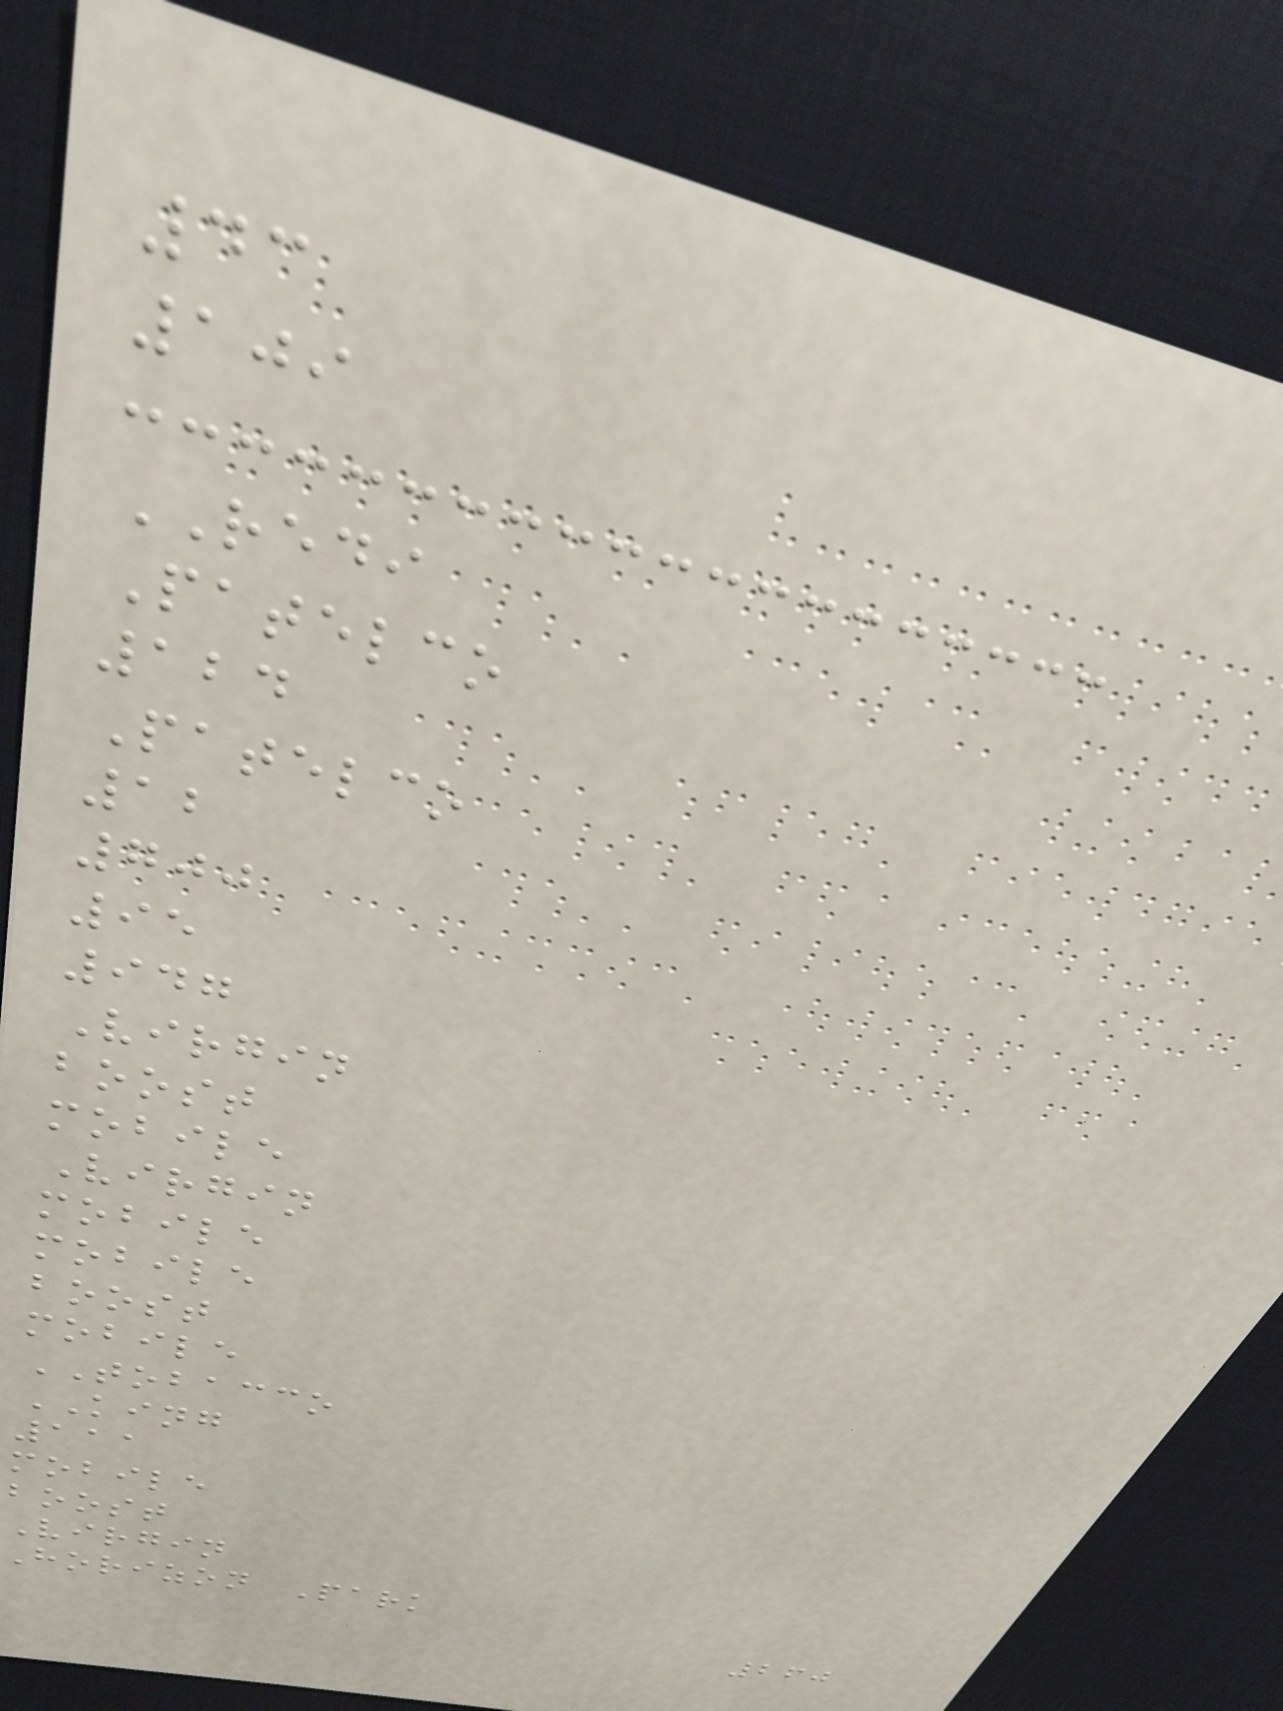43
109
REDI
Patelco
124
Patelco
12
700
95
947
Virgin
boost
mobile
Virgin
mobile
mobile
boost
mobile
TOBACCO
KING
111
mobile
boost
Virgin
horizon Park
260
